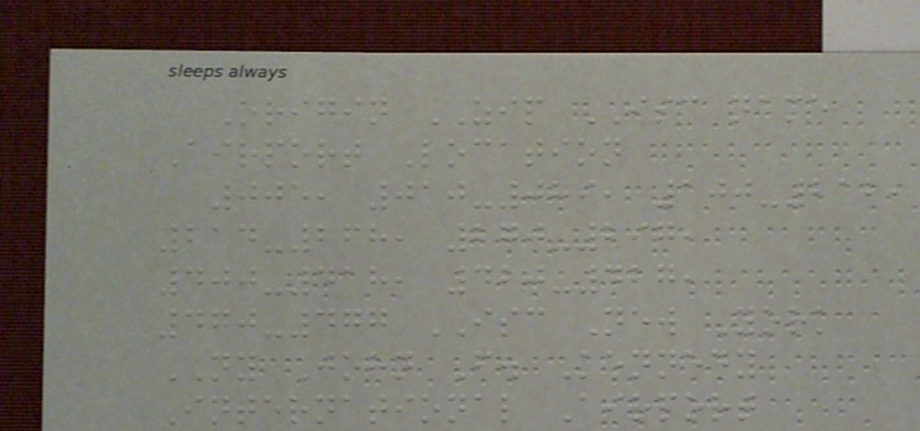Origin ZIP ISC name
Airport Location
005, 010-089, 100-212,
214-268, 270-297,
400-418, 420-427,
470-477 ISC New York
NY John F. Kennedy
International Airport
